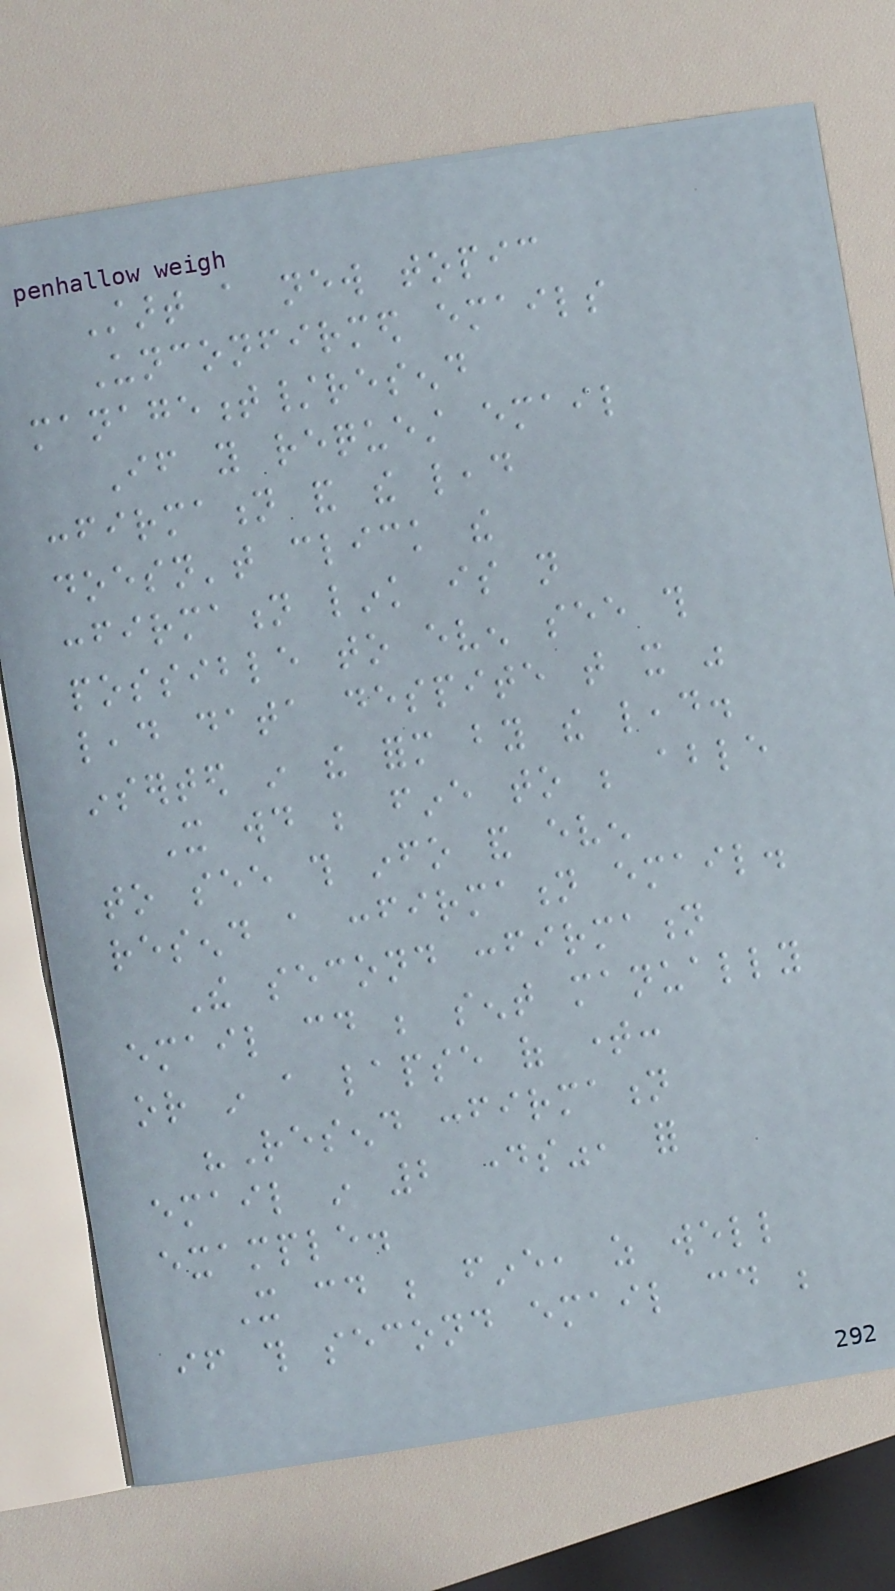Start a new topic
Unconfirmed emails
management/resend
If you request email
confirmation and the lead
doesn't click the
confirmation link is not
possible to even see this
lead data despite that it was
inserted in the form by the lead.
It would be fine to be able
to see this info and even
resend a confirmation email.
The second confirmation
email could be sent manually
or in a lapse of time:
"Resend confirmation
email in 2 days", for
example.
It could be fine, as well
if this second email could be
